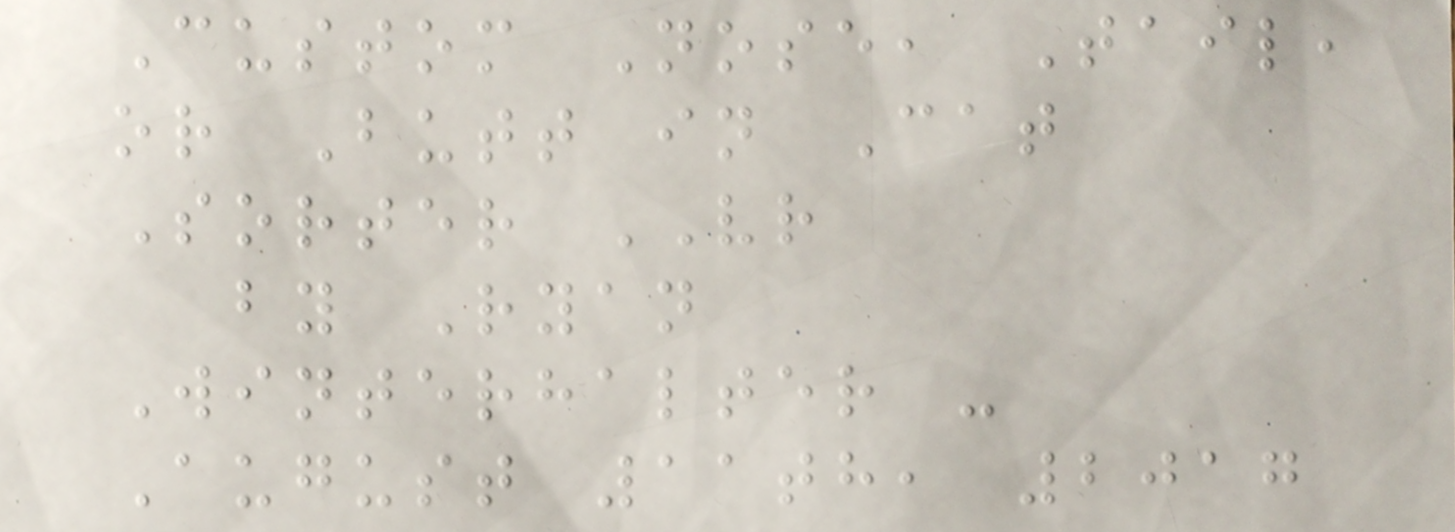Custom Nose, Tail,
or Butt in Cat
Sorter VR
by Ryan
Winterhalter -
August 11th, 2017
